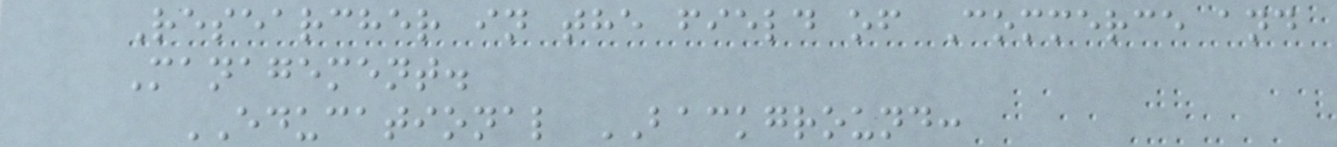Researcher in the field of Commerce and
Management.
EDUCATIONAL BACKGROUND:
